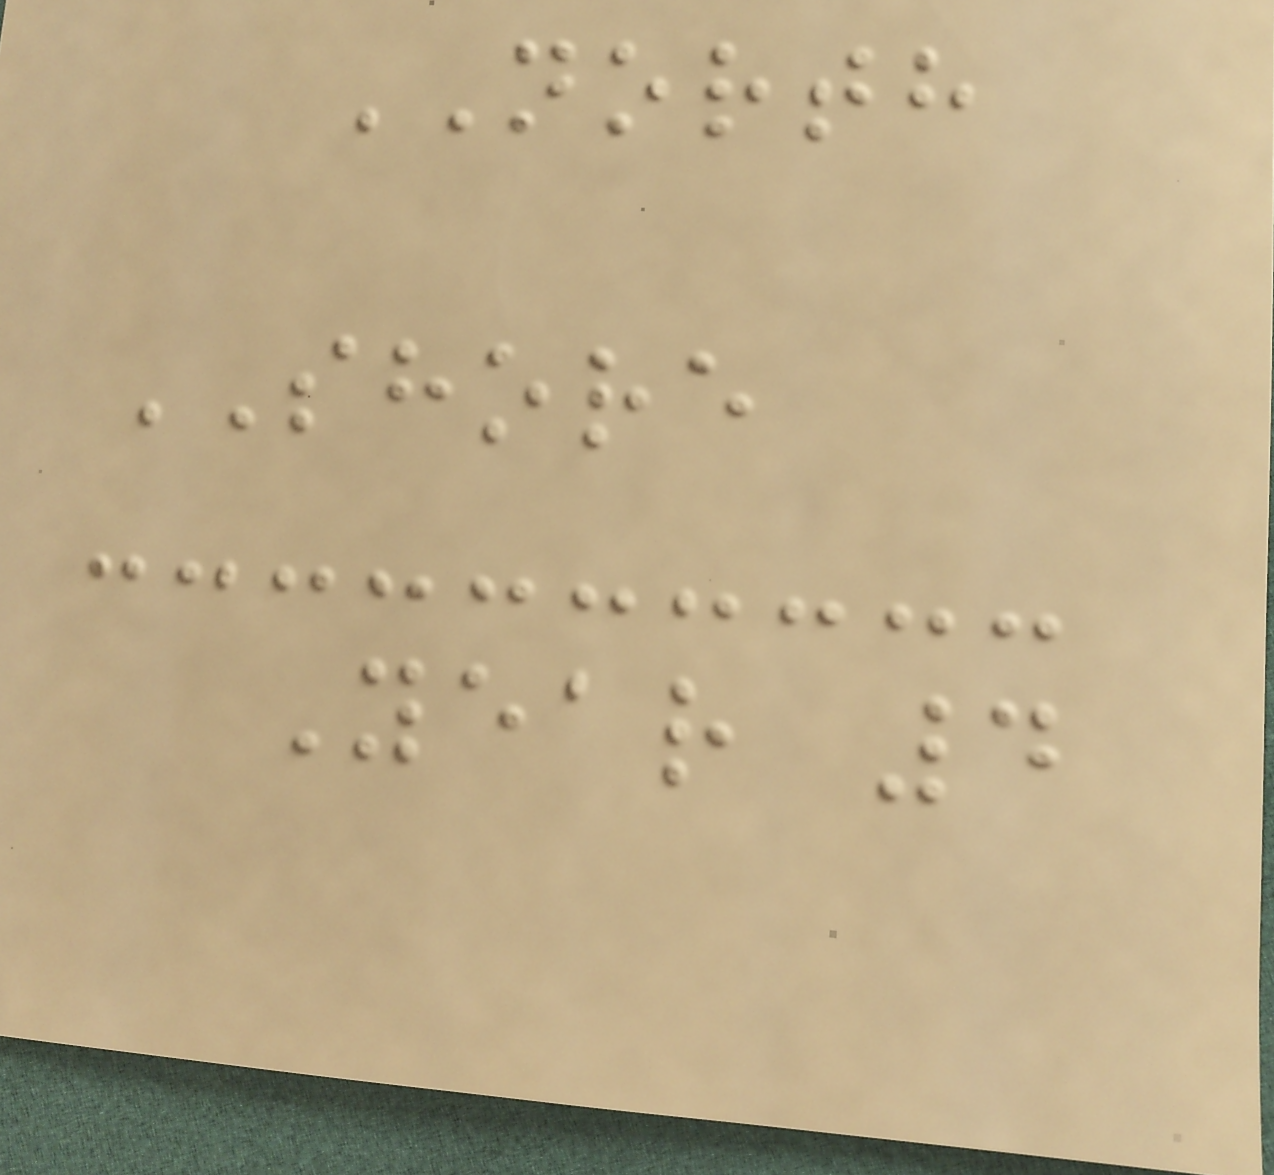NORTH
SHORE
Year 4
